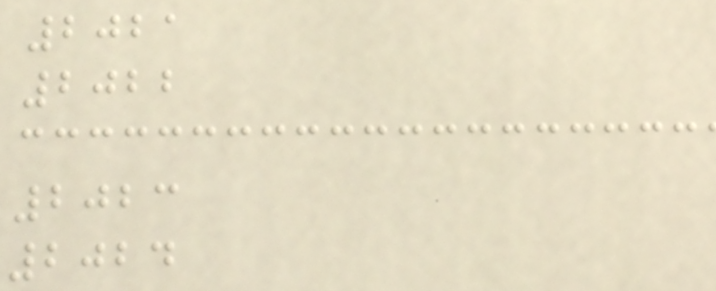2021
2022
2023
2024
